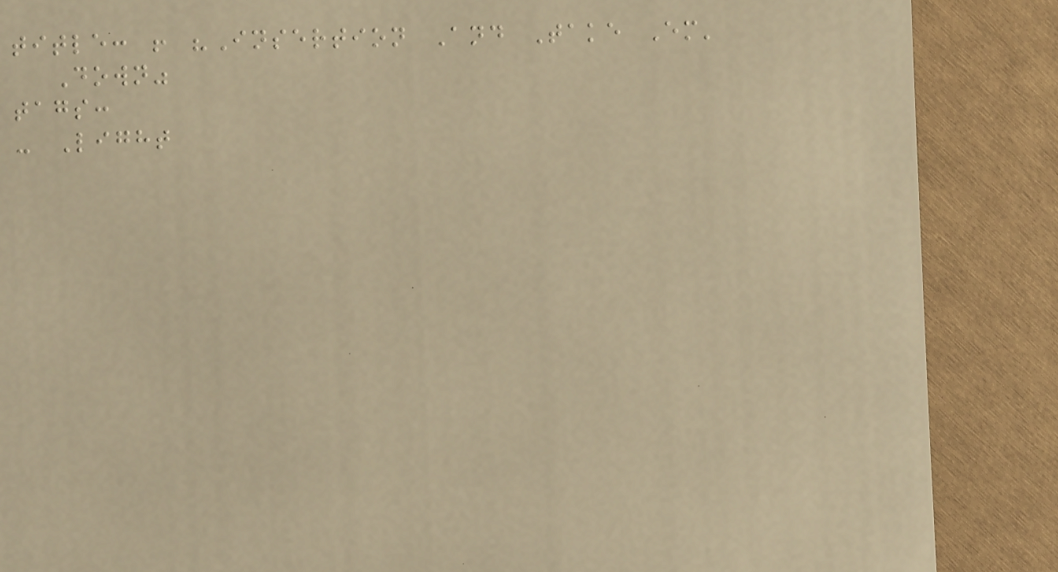title: ! "Insertion And Take Em'
Down"
tags:
- Light
